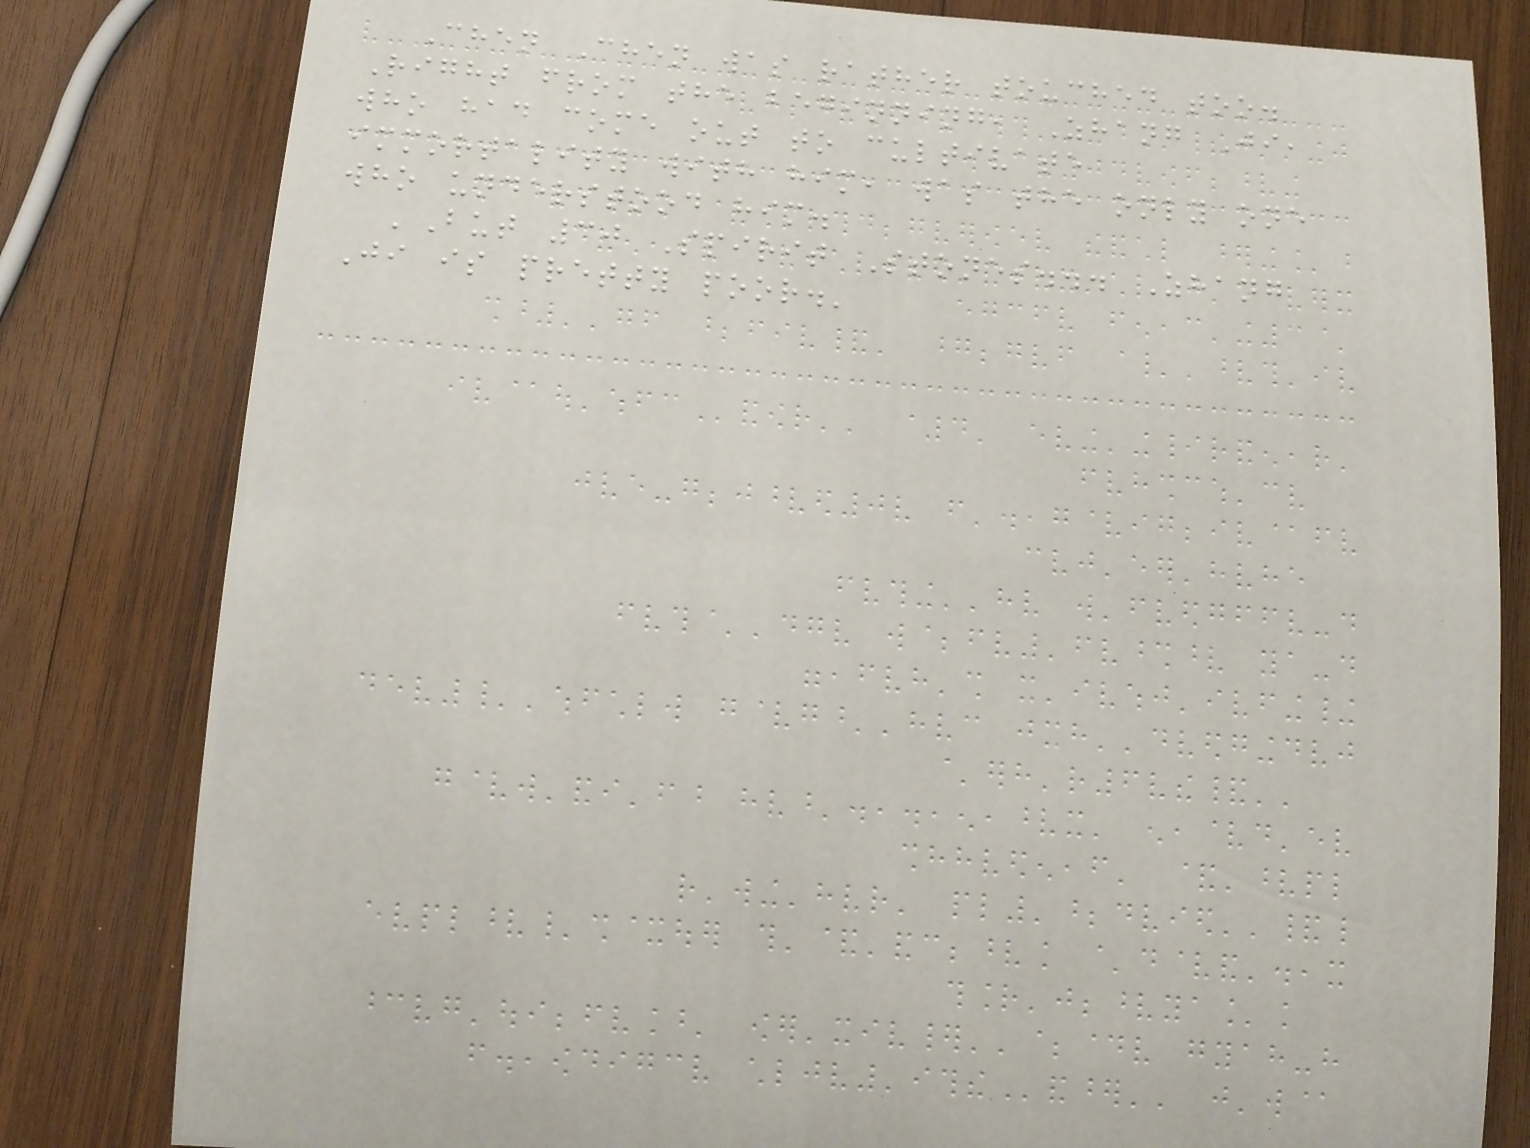Chen Chen was rather touched too.
Right from the beginning, Zhang Ji,
who had come out to cultivate
immortality with him, was the only one
who understood him.
'But 30 Spirit Stones... Zhang
Ji is pretty poor.'
